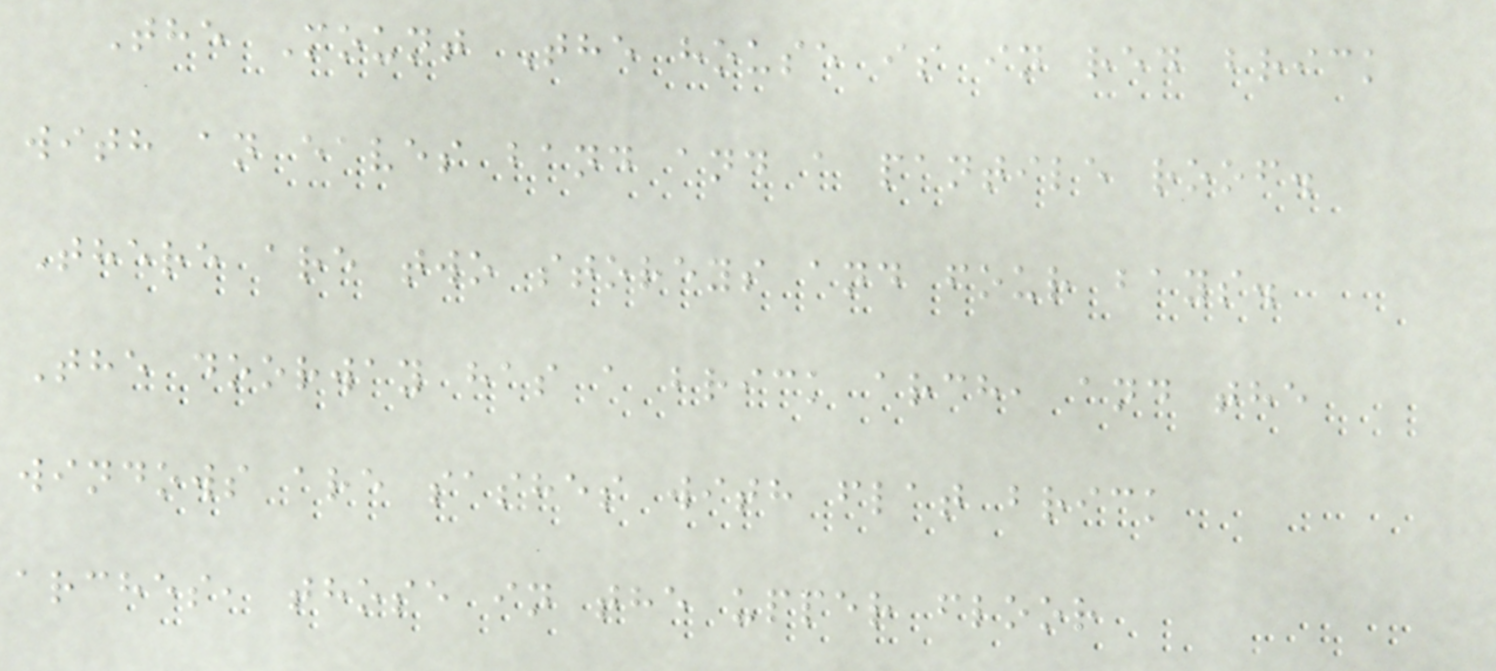The Mount The house is in red brick
with an eaves band and a pantile roof.
There are two storeys and four bays.
The doorway has a brick arch, and the
windows are sashes with flat brick
arches, those in the upper floor
